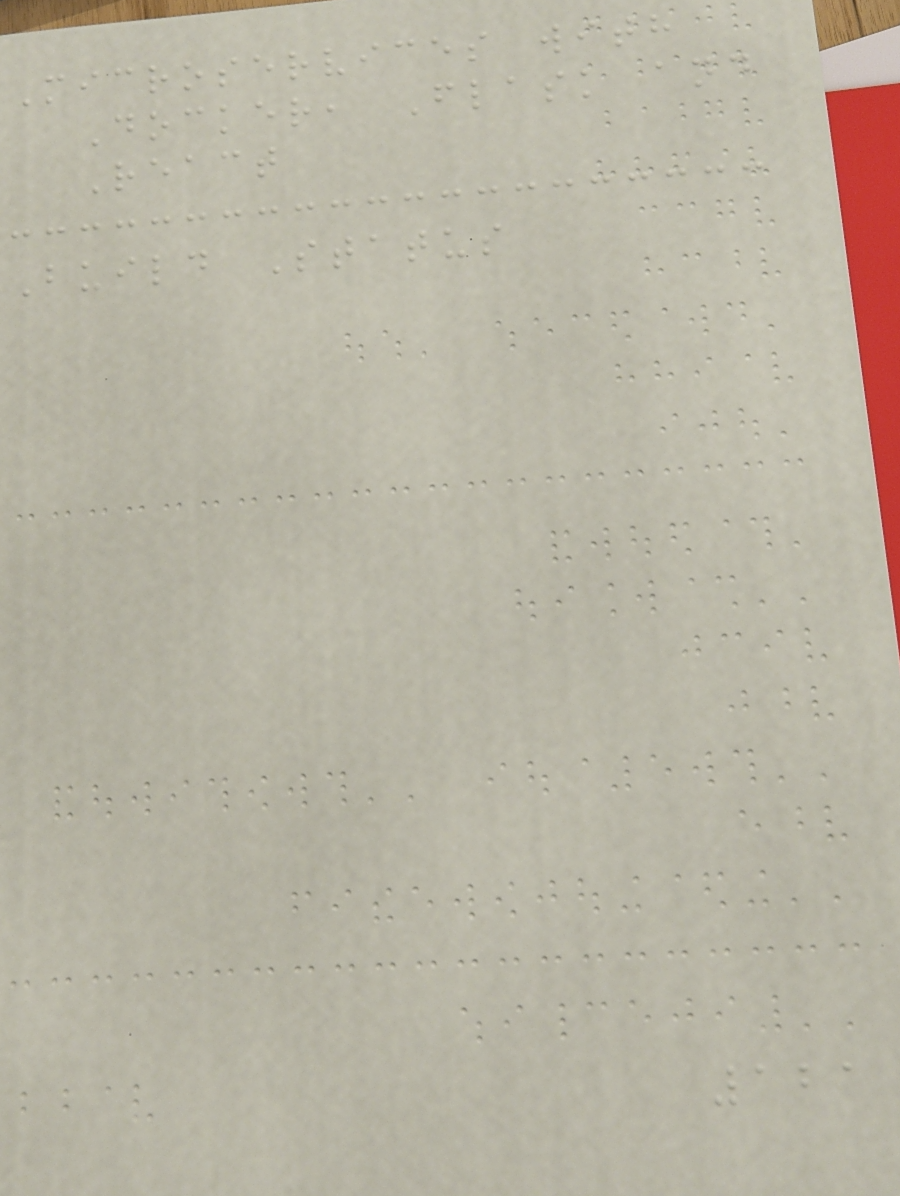Microservices with
Docker, Flask and
React
Build Status
121
